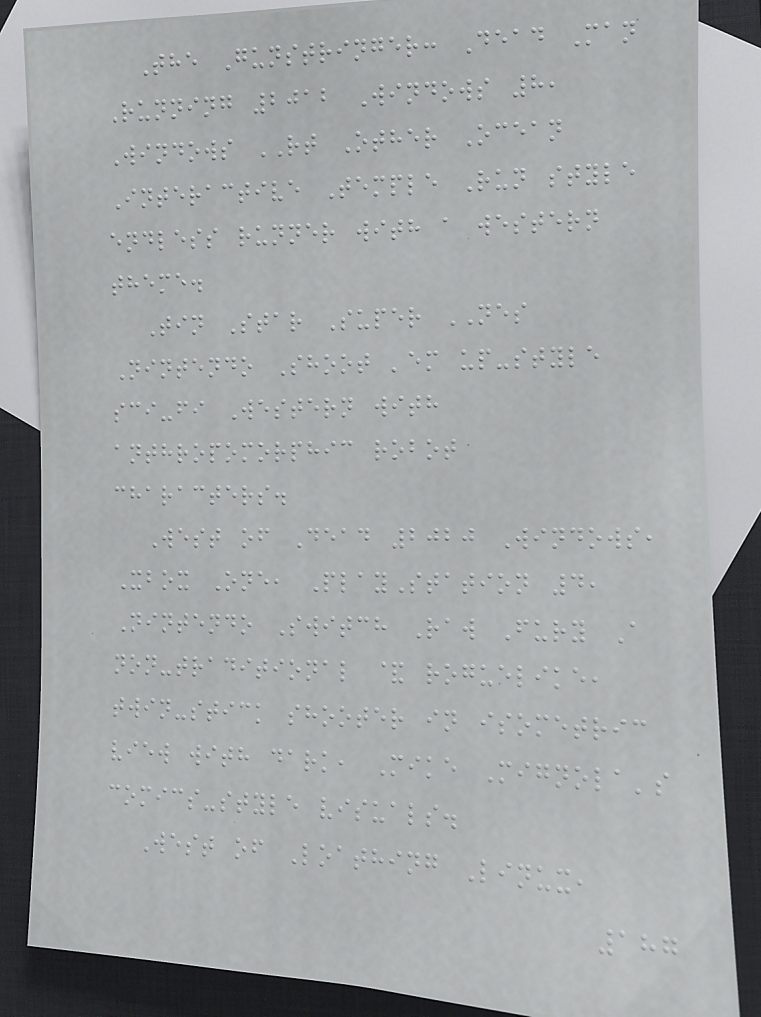The Gunstringer: Dead Man
Running 2012 Windows 8,
Windows RT Other Ocean
Interactive Temple Run style
endless runner with a western
theme.
Tin Star Super NES
Nintendo Shoot 'em up-style
sci-fi Western with
anthropomorphic robot
characters.
West of Dead 2020 Windows,
Xbox One, PlayStation 4,
Nintendo Switch Raw Fury A
non-traditional & roguelike,
twin-stick shooter in isometric
view with dark, Mike Mignola's
comics-style visuals.
West of Loathing Linux,
187
